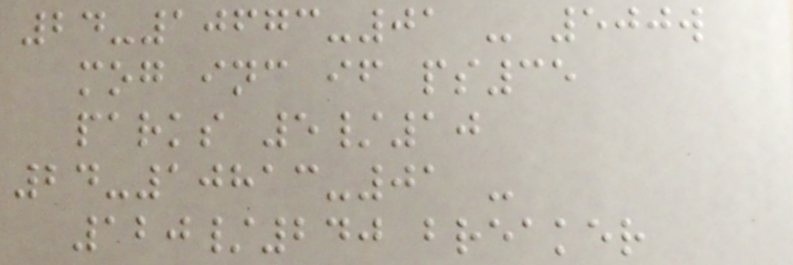24-10673-01 - 500w
mog inc if ps35
parks 5/10
24-10813-01 -
120/240 breaker
